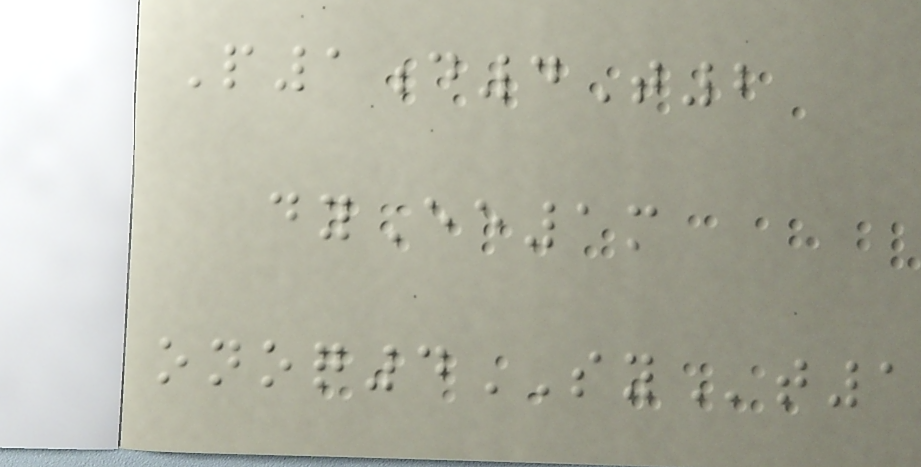P1d4T2
dyEe1m
onoq4SYt1
